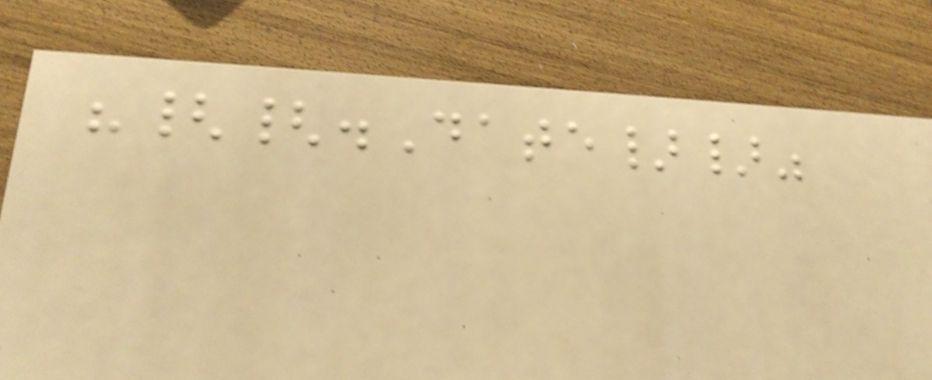"{{.Date}}"
